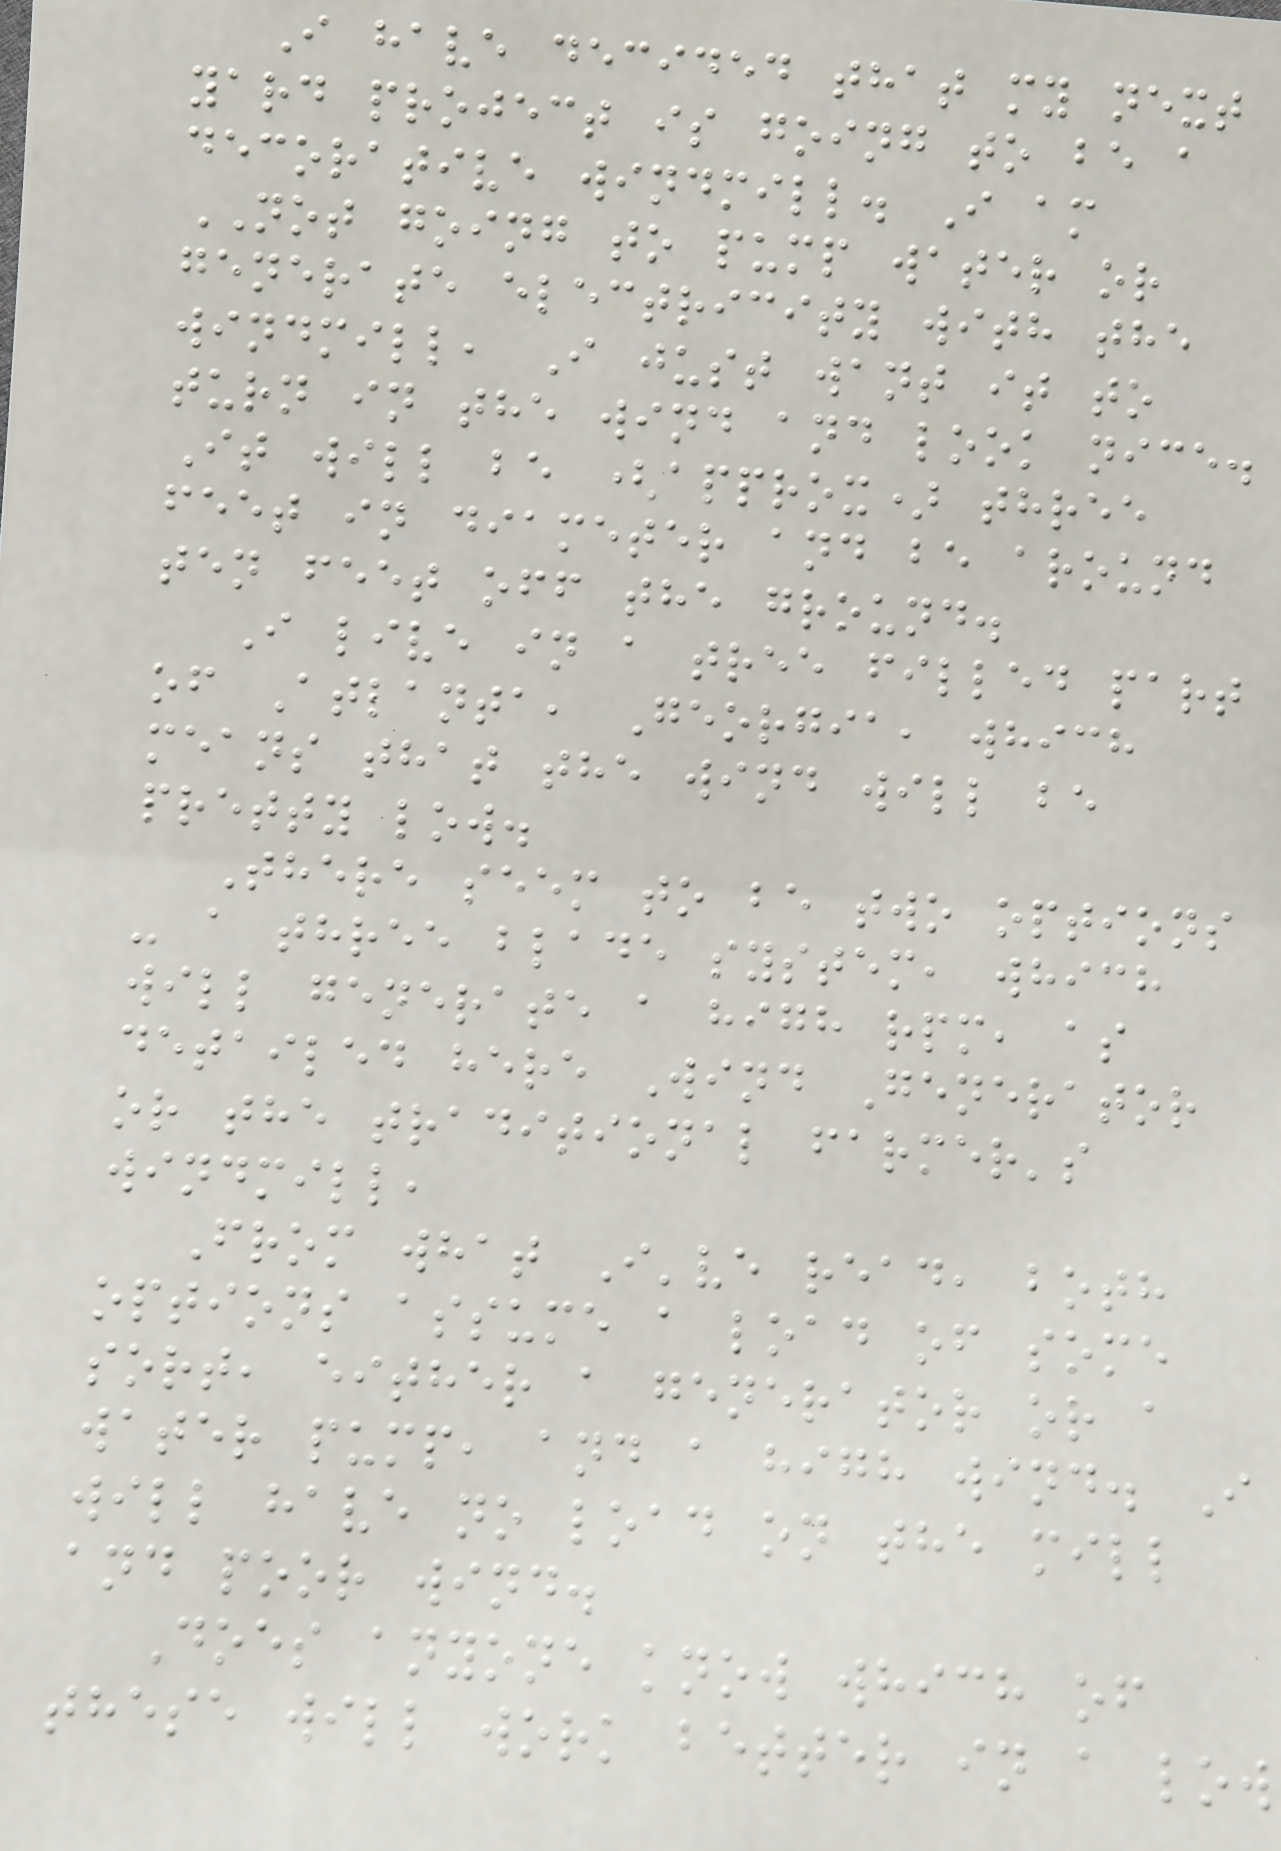I have decided that my next
yard project is going to be a
decorative windmill. I am
NOT going to pump water or
generate electricity with the
windmill, I just want it to
turn in the wind and look nice.
It will be (approx) three
feet in diameter and be around
ten feet off the ground.
I live in a tree filled part
of Atlanta, Georgia, which
means that the wind will be
pretty low.
There seem to be two options
- a three blade system, which
will generate a high rpm, as
detailed here Wind Generator
or the traditional farmer's
windmill,
From what I've read, both
options assume a load of some
sort, either a generator or a
water pump, and a high wind. I
will have no load on the mill
and poor wind.
Does anyone know which of
these will work better in a low
